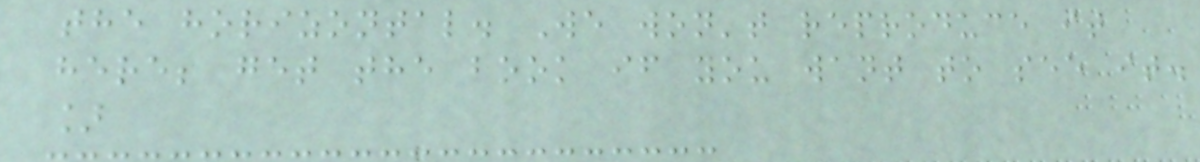the horizontal. We won't reproduce it
here; get the book if you want to see it.
]
